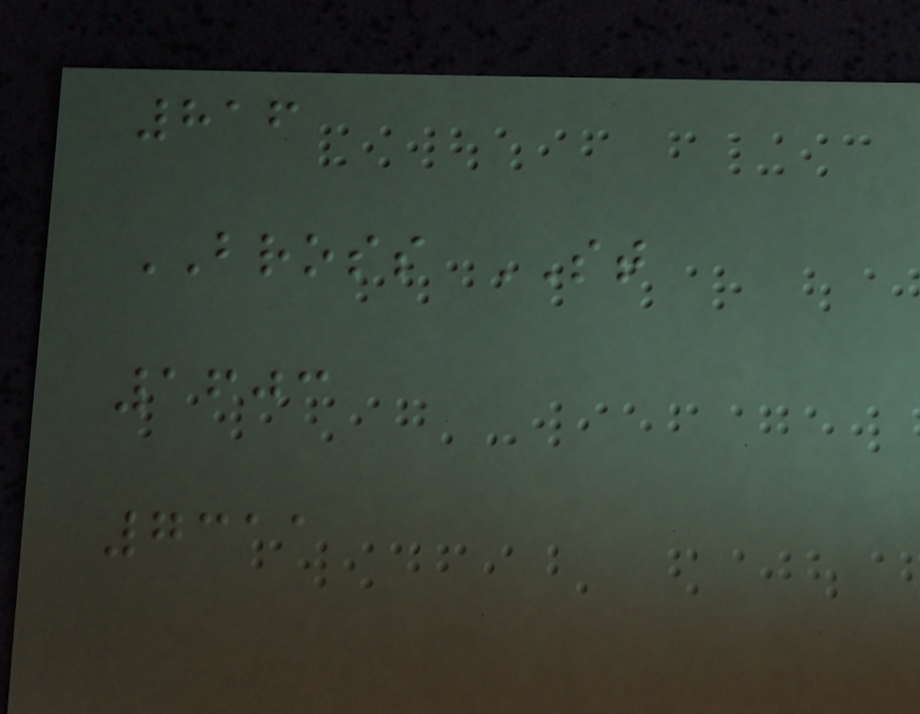816
BROSS ST
1603
7311
